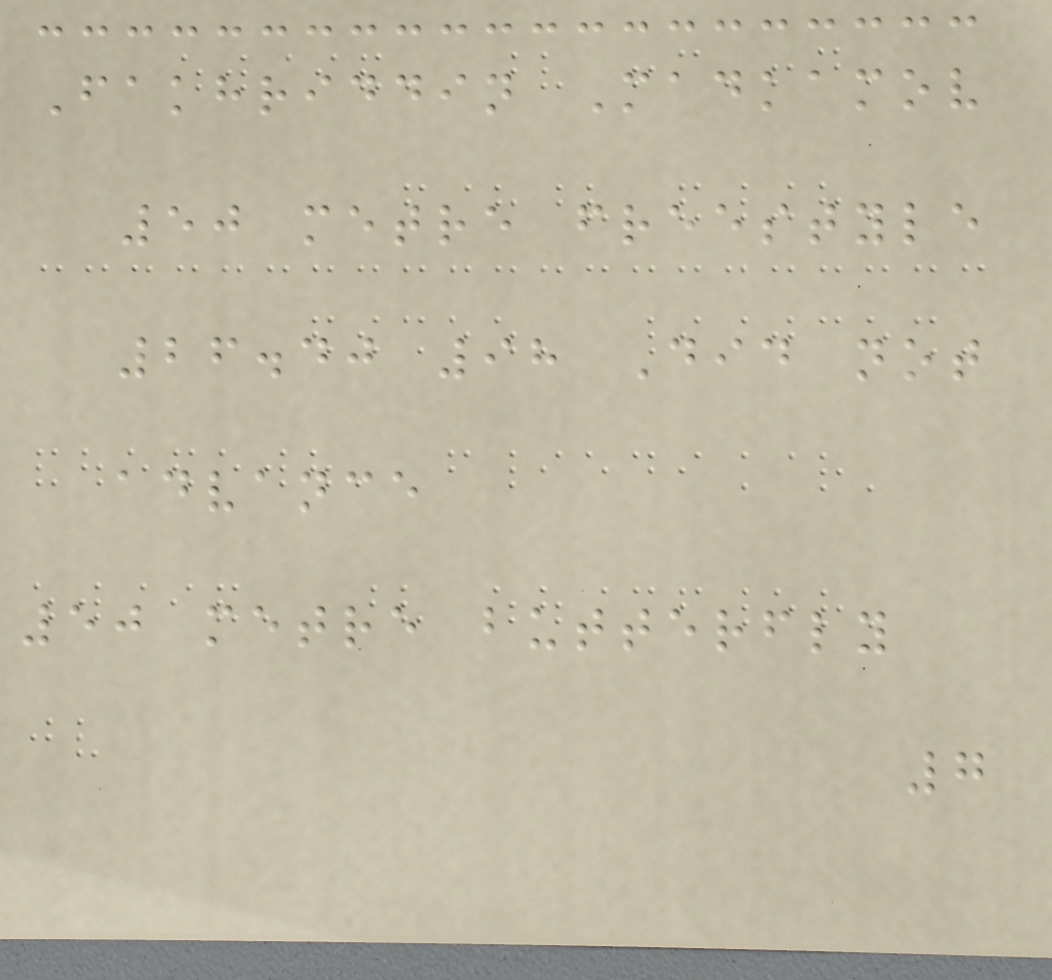Fakhriddin Madkamov
50 metre freestyle
26.40 98 Did not
advance
50 metre butterfly
7
